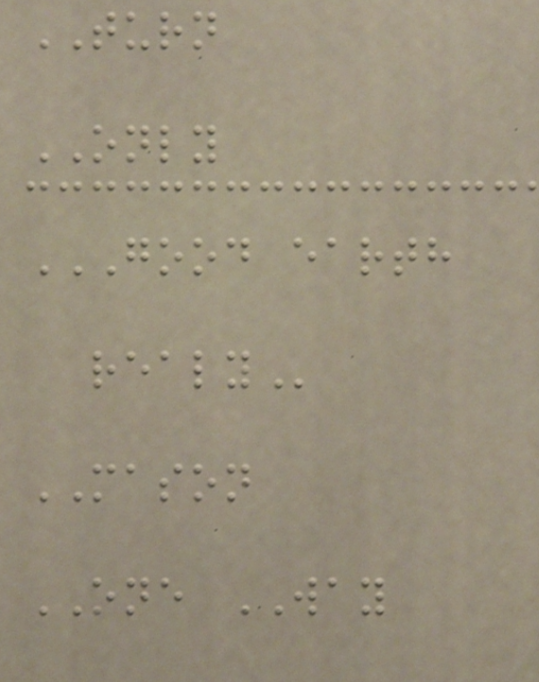TURN
ONLY
GOOD EARTH
REALY
MASON
ONE WAY
